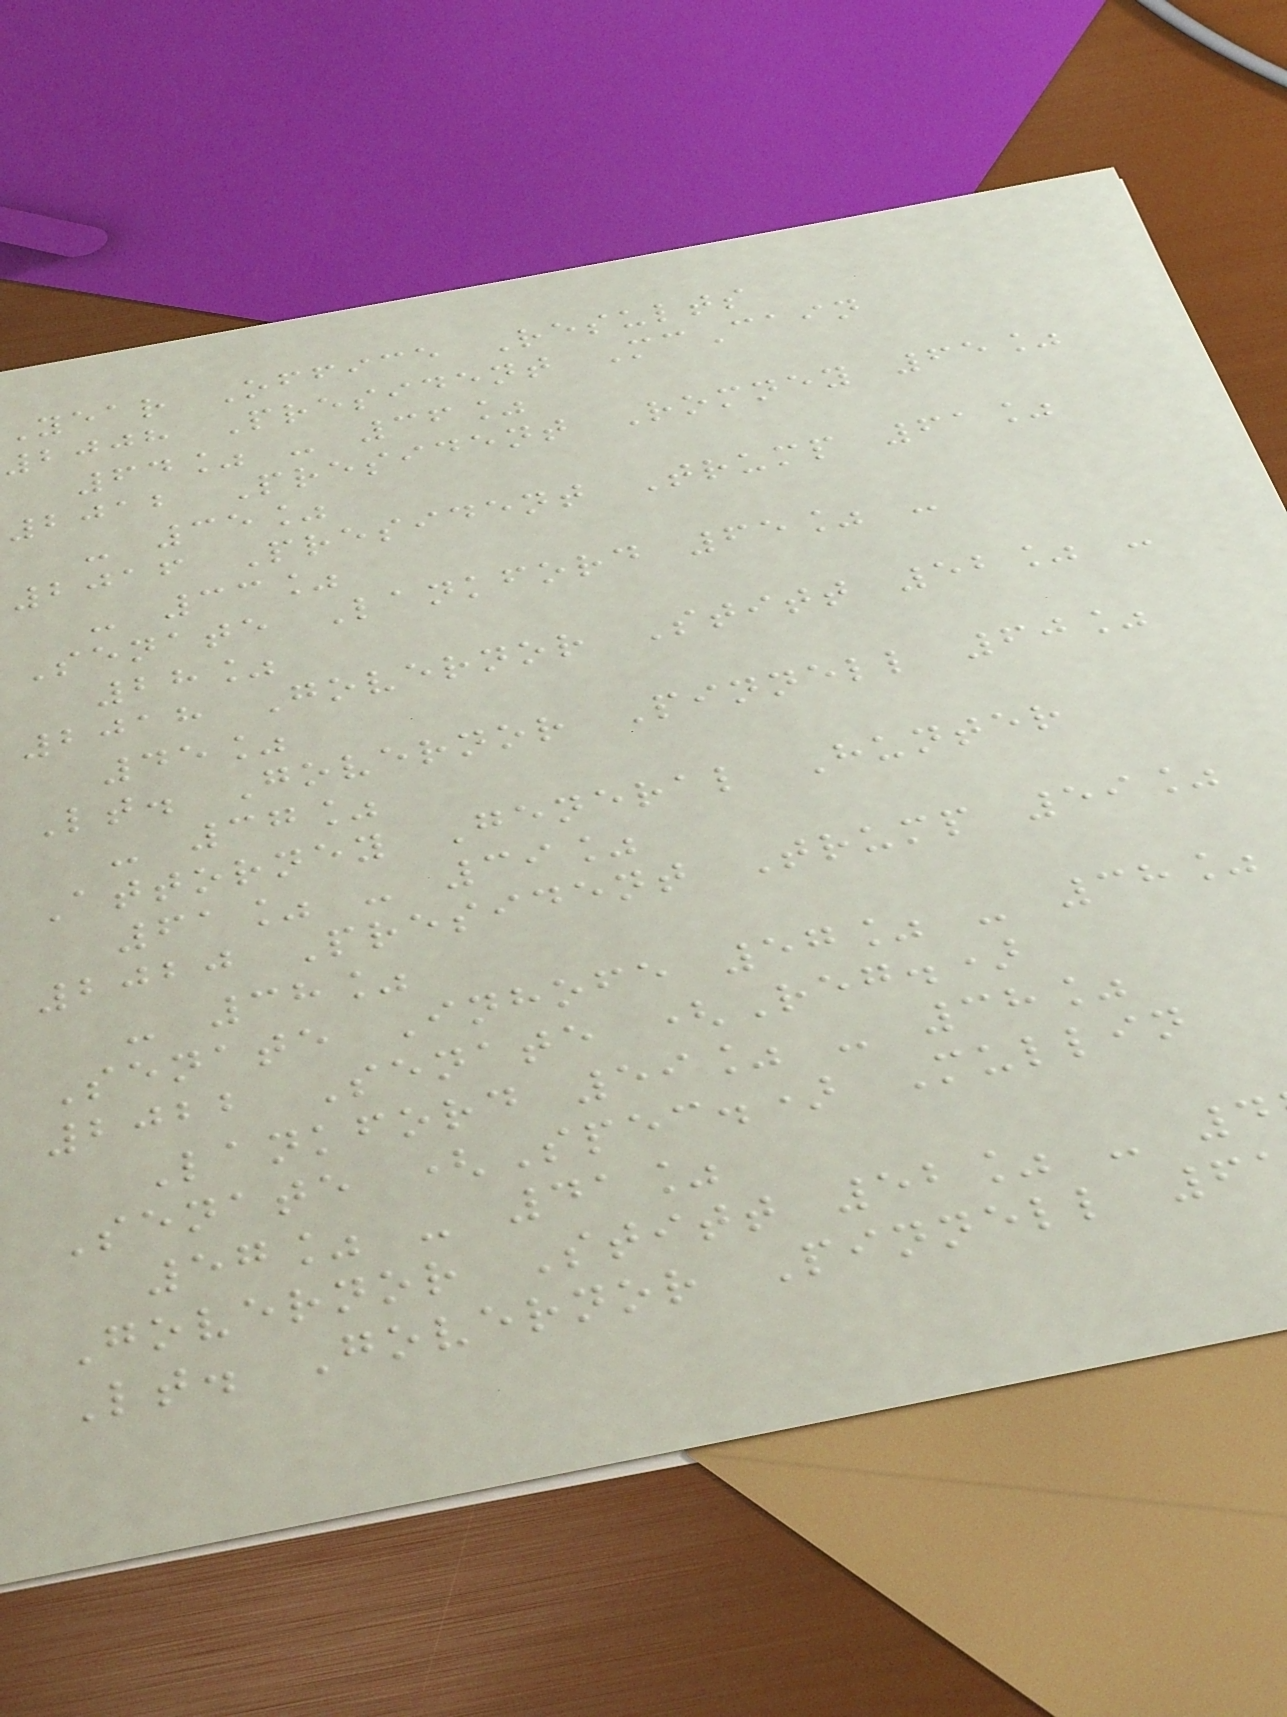Year Office Results
2008 President McCain
64% - 36%
2012 President Romney 65%
- 35%
2016 President Trump 61%
- 33%
Senate Lankford 65% -
28%
2018 Governor Stitt 52% -
45%
Lt. Governor Pinnell 60%
- 37%
Attorney General Hunter
61% - 39%
2020 President Trump 59%
- 38%
Senate Inhofe 57% - 38%
2022 Senate (Reg.)
Lankford 59% - 38%
Senate (Spec.) Mullin
57% - 41%
Governor Stitt 52% - 4
Lt. Governor Pinnell 6
